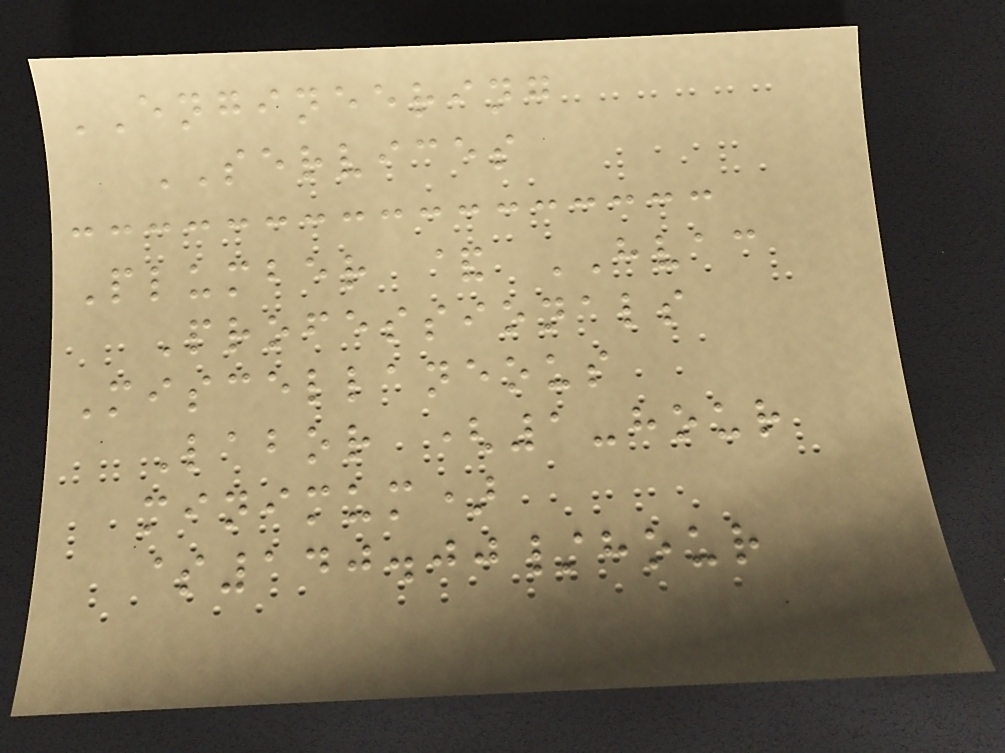ENGINEERING
SERVICES
Plumber & HVAC
Professionals
Miscellaneous
Labor (1-hour
minimum)
$140.00/hour
